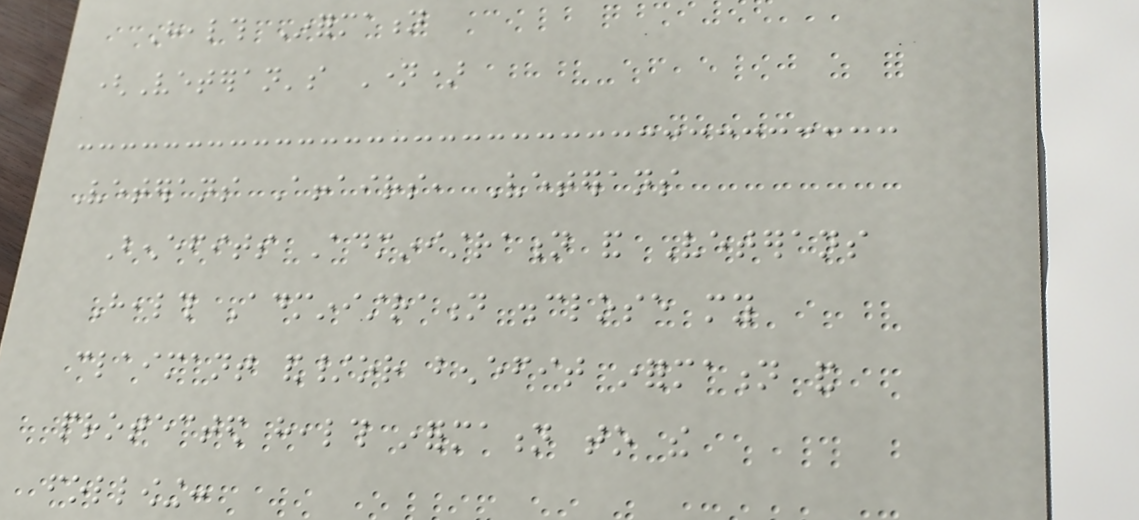Health Information
(Veteran's Name)
Veterans Affairs, Veterans
Benefits Administration and Veterans
Health Administration disclose my
claimant and/or benefit information and
protected health information to the
following:
